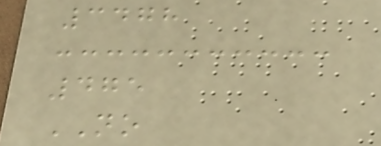3478
475
NO
